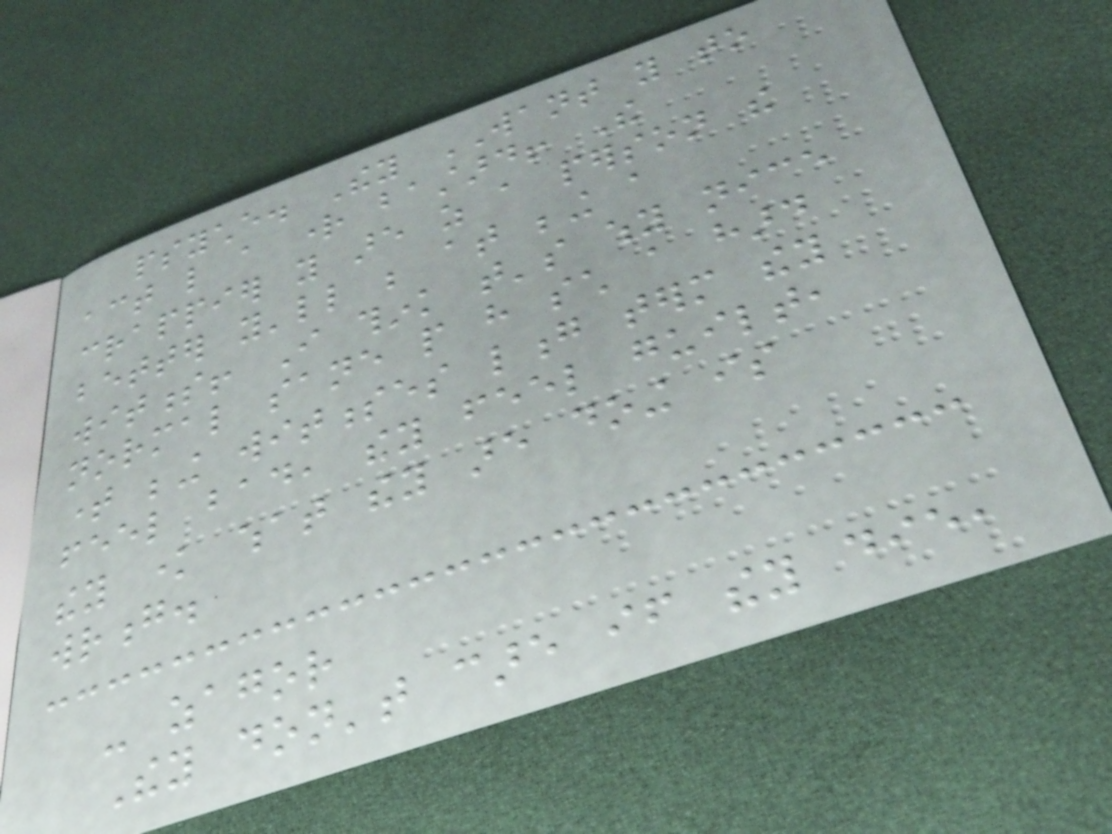psyche. They WANT you to
act like a right bastard! The
crappier you are as a person the
better you'll be at being a
witness! I think that's why nice
normal sane people have such a hard
time being witnesses long term they
feel bad, they feel guilt,
they know what they are doing is
wrong.
- zagor
They don't care if they die,
